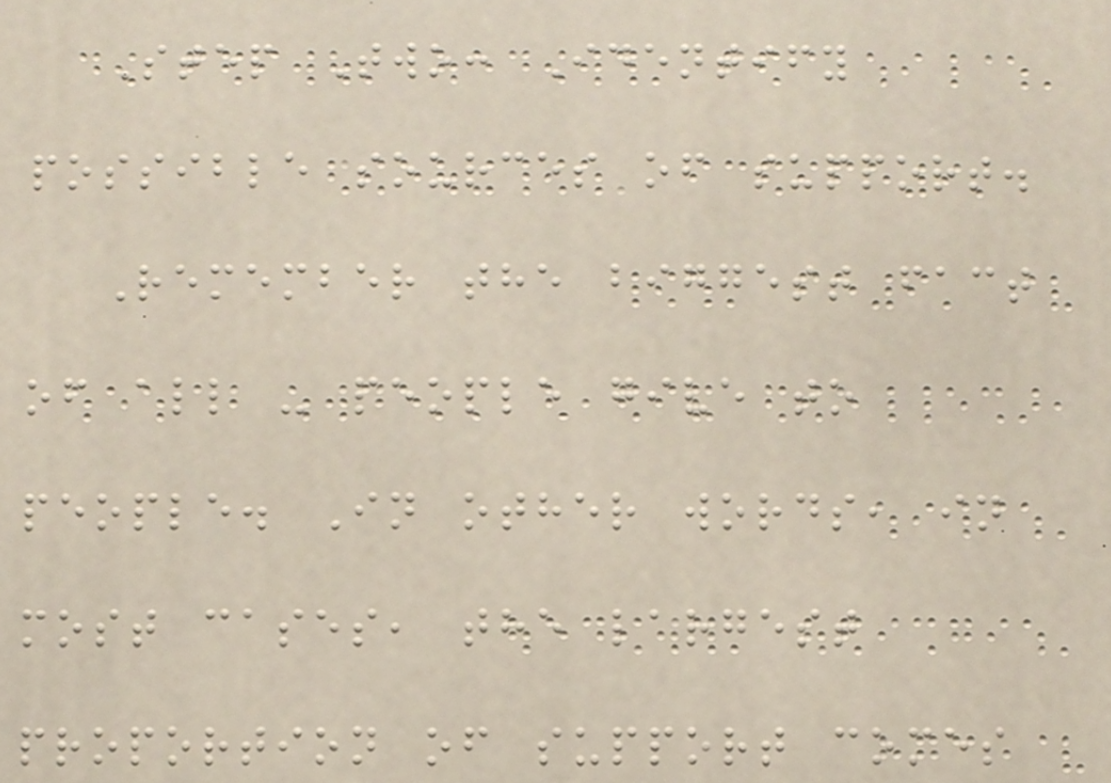Step Two: Identify
possible sources of support.
Remember the biggest fact
of all - people give to
people. In other words, in
most cases, the largest
proportion of support comes
